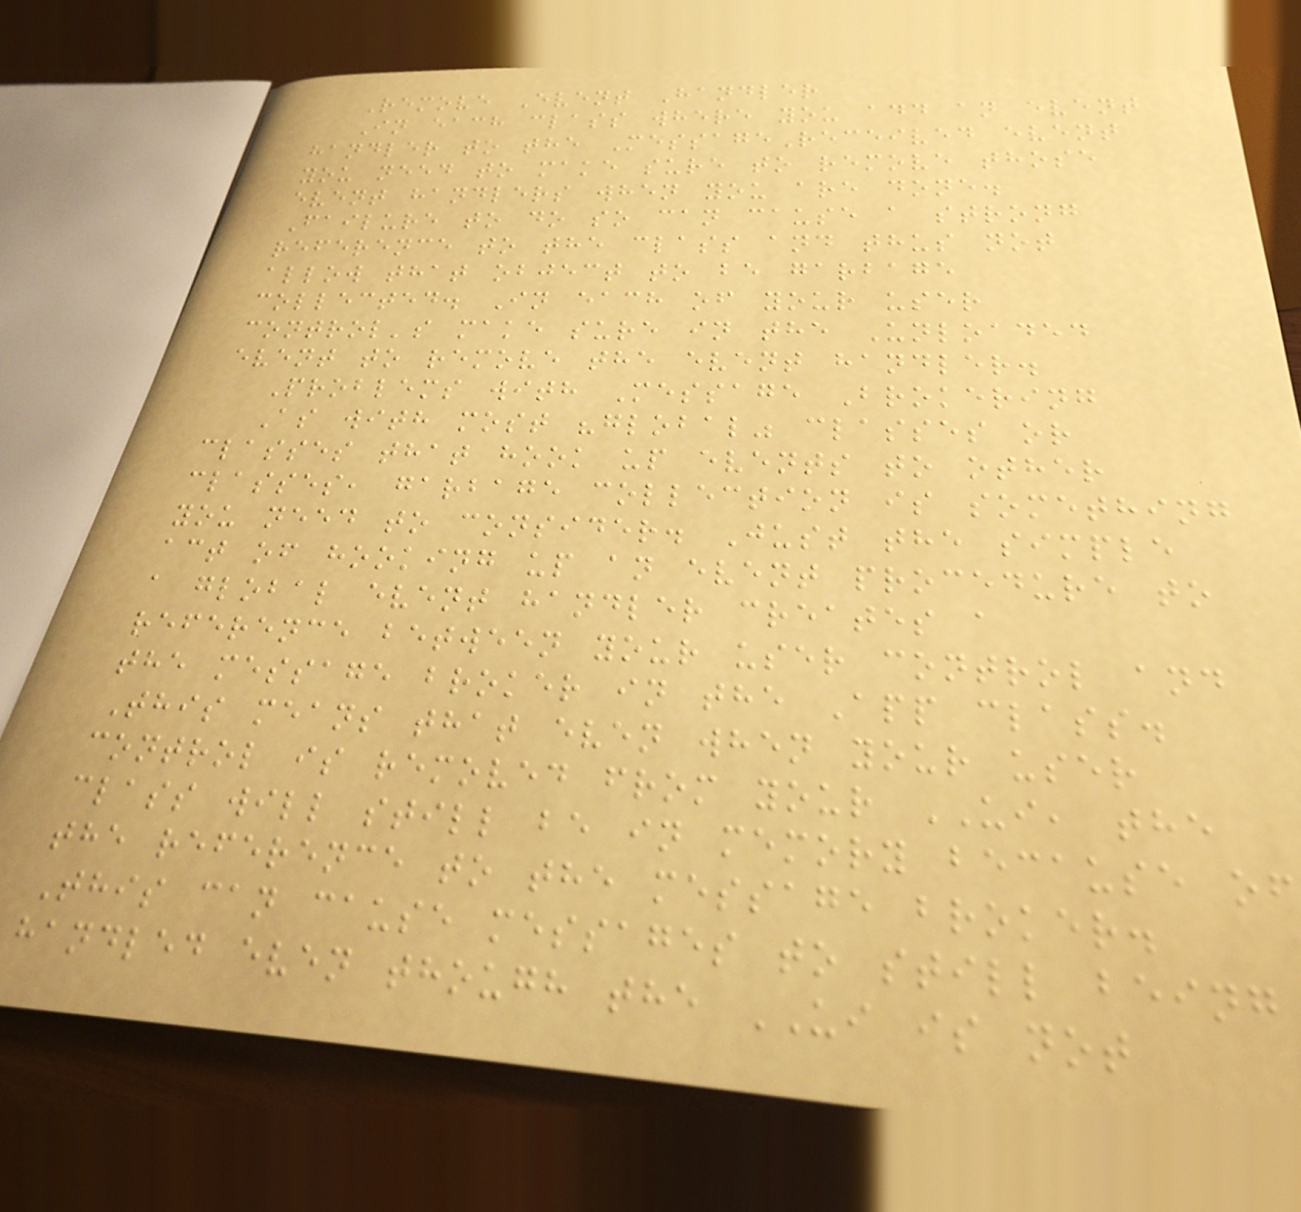Remove Event Handler
In each class where you add an event
handler to the MessageReceived event
you need to make sure to remove those
event handlers when you are done.
Failure to do so can cause a strong
reference to the class and thus not
allow that object to be garbage
collected. In each of your user
control's make sure in the Unloaded
event to remove the event handler.
Problems with Message Brokering
As with most "global" classes or
classes that hook up events to other
classes, garbage collection is something
you need to consider. Just the simple
act of hooking up an event procedure to
a global event handler creates a
reference between your user control and
the message broker in the App class.
This means that even when your user
control is removed from your UI, the
class will still be in memory because of
the reference to the message broker.
This can cause messages to still being
handled even though the UI is not
